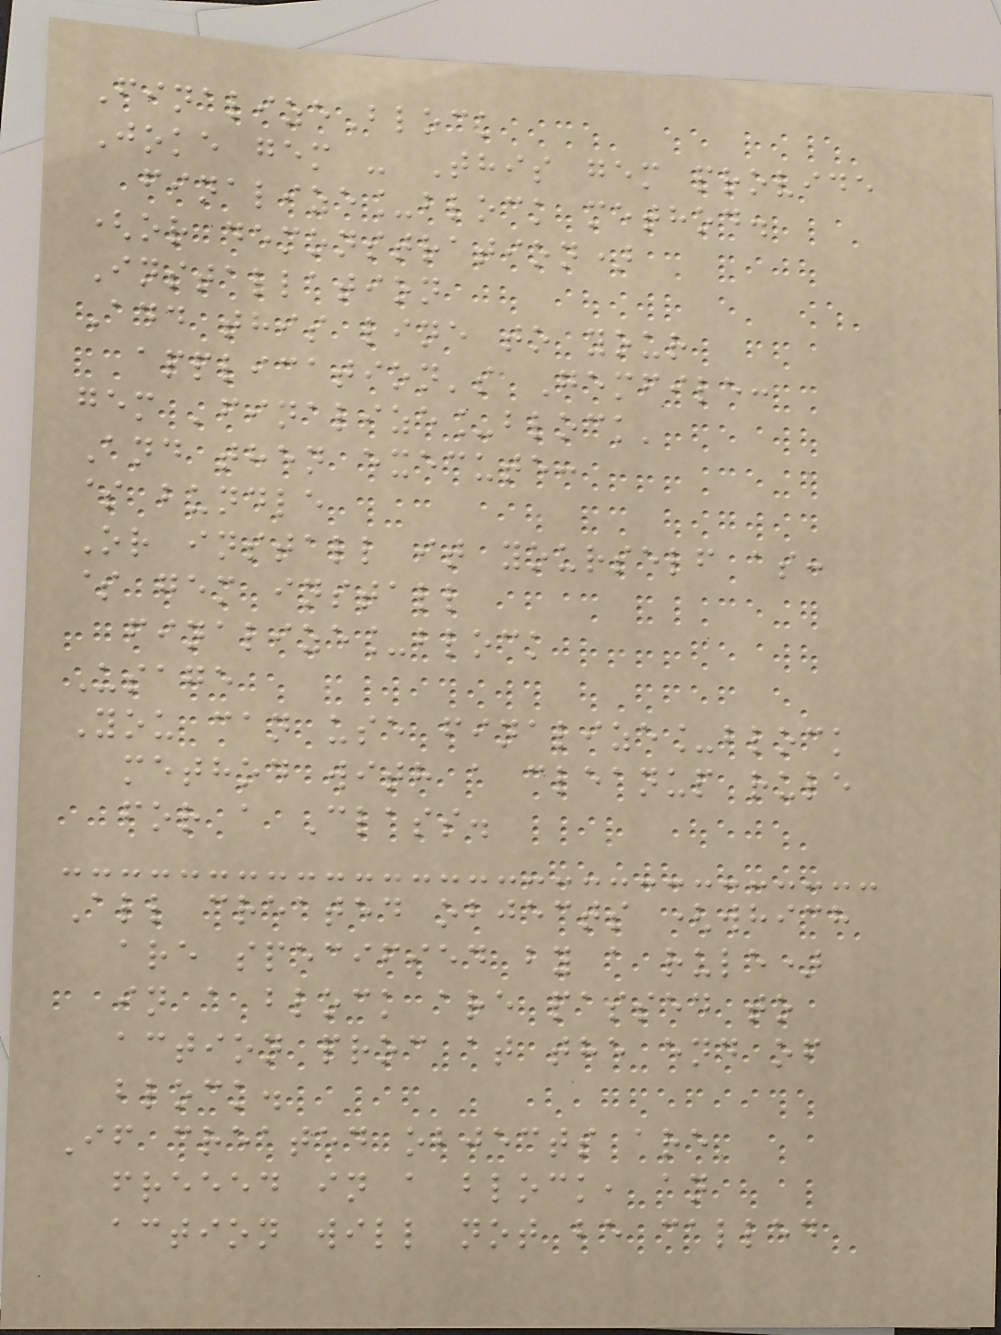FinalizeBlock
Joke gem - This gem provide
finalize_block method.
(or demonstration)
Installation
Add this line to your
application's Gemfile:
gem 'finalize_block'
And then execute:
$ bundle
Or install it yourself as:
$ gem install
finalize_block
Usage
You can use finalize_block
method with a cleanup rule
for a Class.
All created objects (which
are specified by a rule)
in a block are passed to
action proc at the end of
block.
If created objects are
freeed in a block, an
action will not be called
